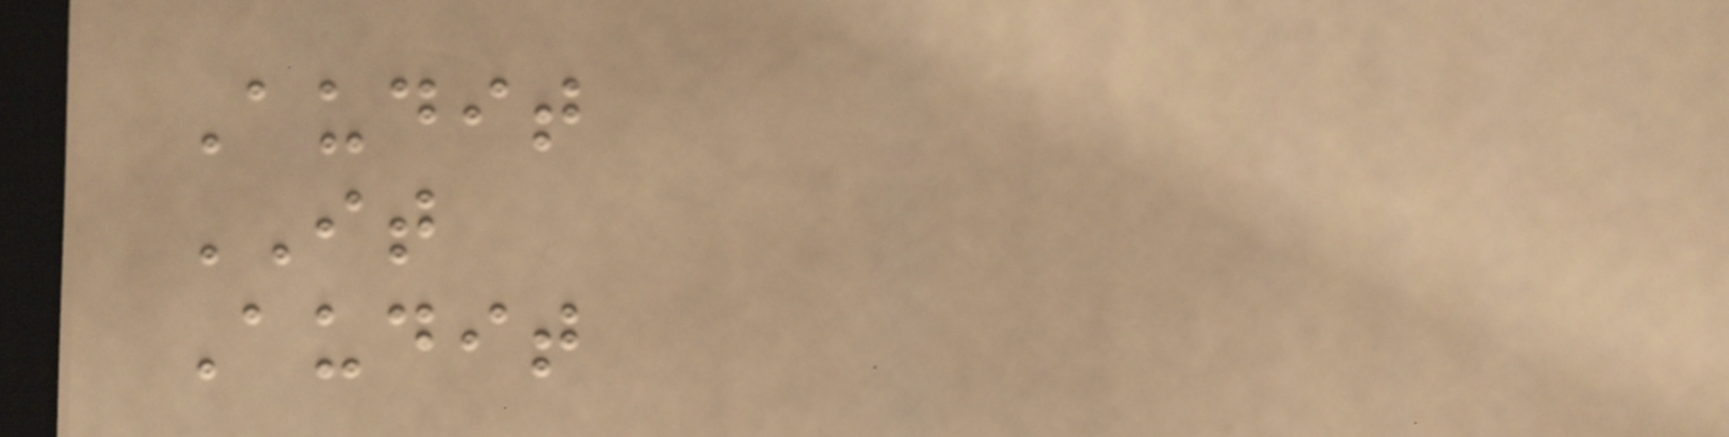Audit
IT
Audit
